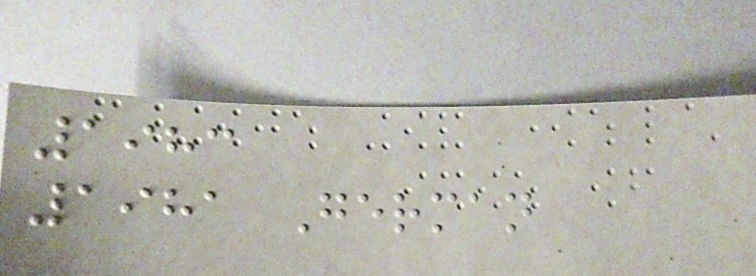1983
1981 German
